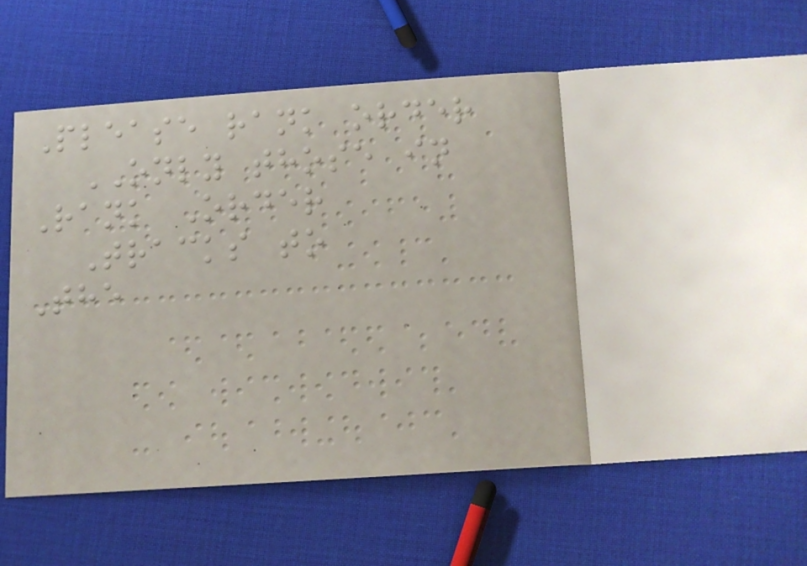Please rank order
ONLY those in
Rank Order
Tracks to
The
